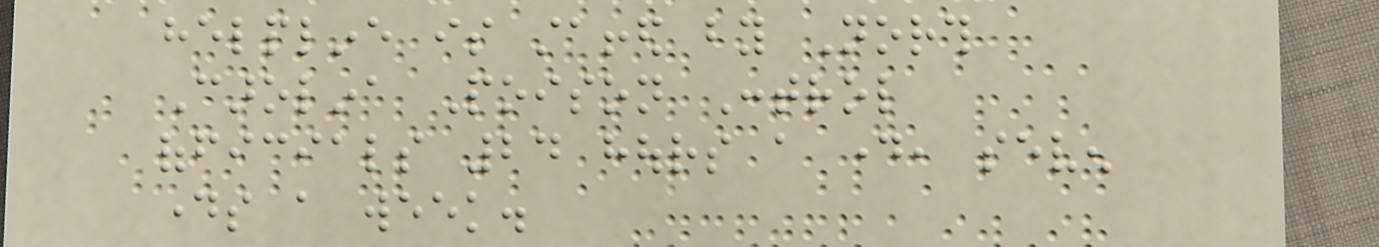helpline is staffed by North
Carolina Poison Control
officials 24 hours a day, seven
days a week.
